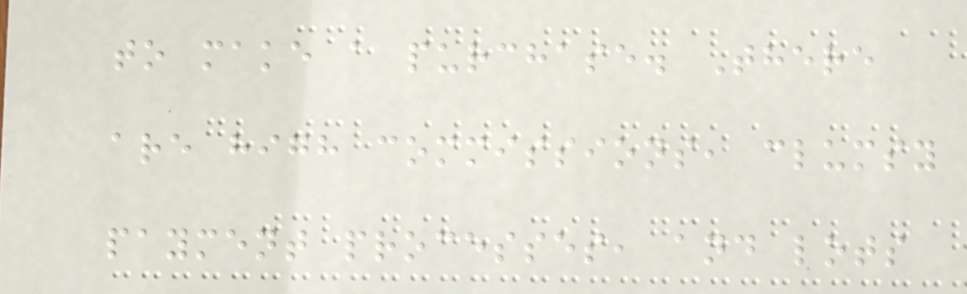to make a purchase. There
are high commissions, clumsy
payment processes, and lots
